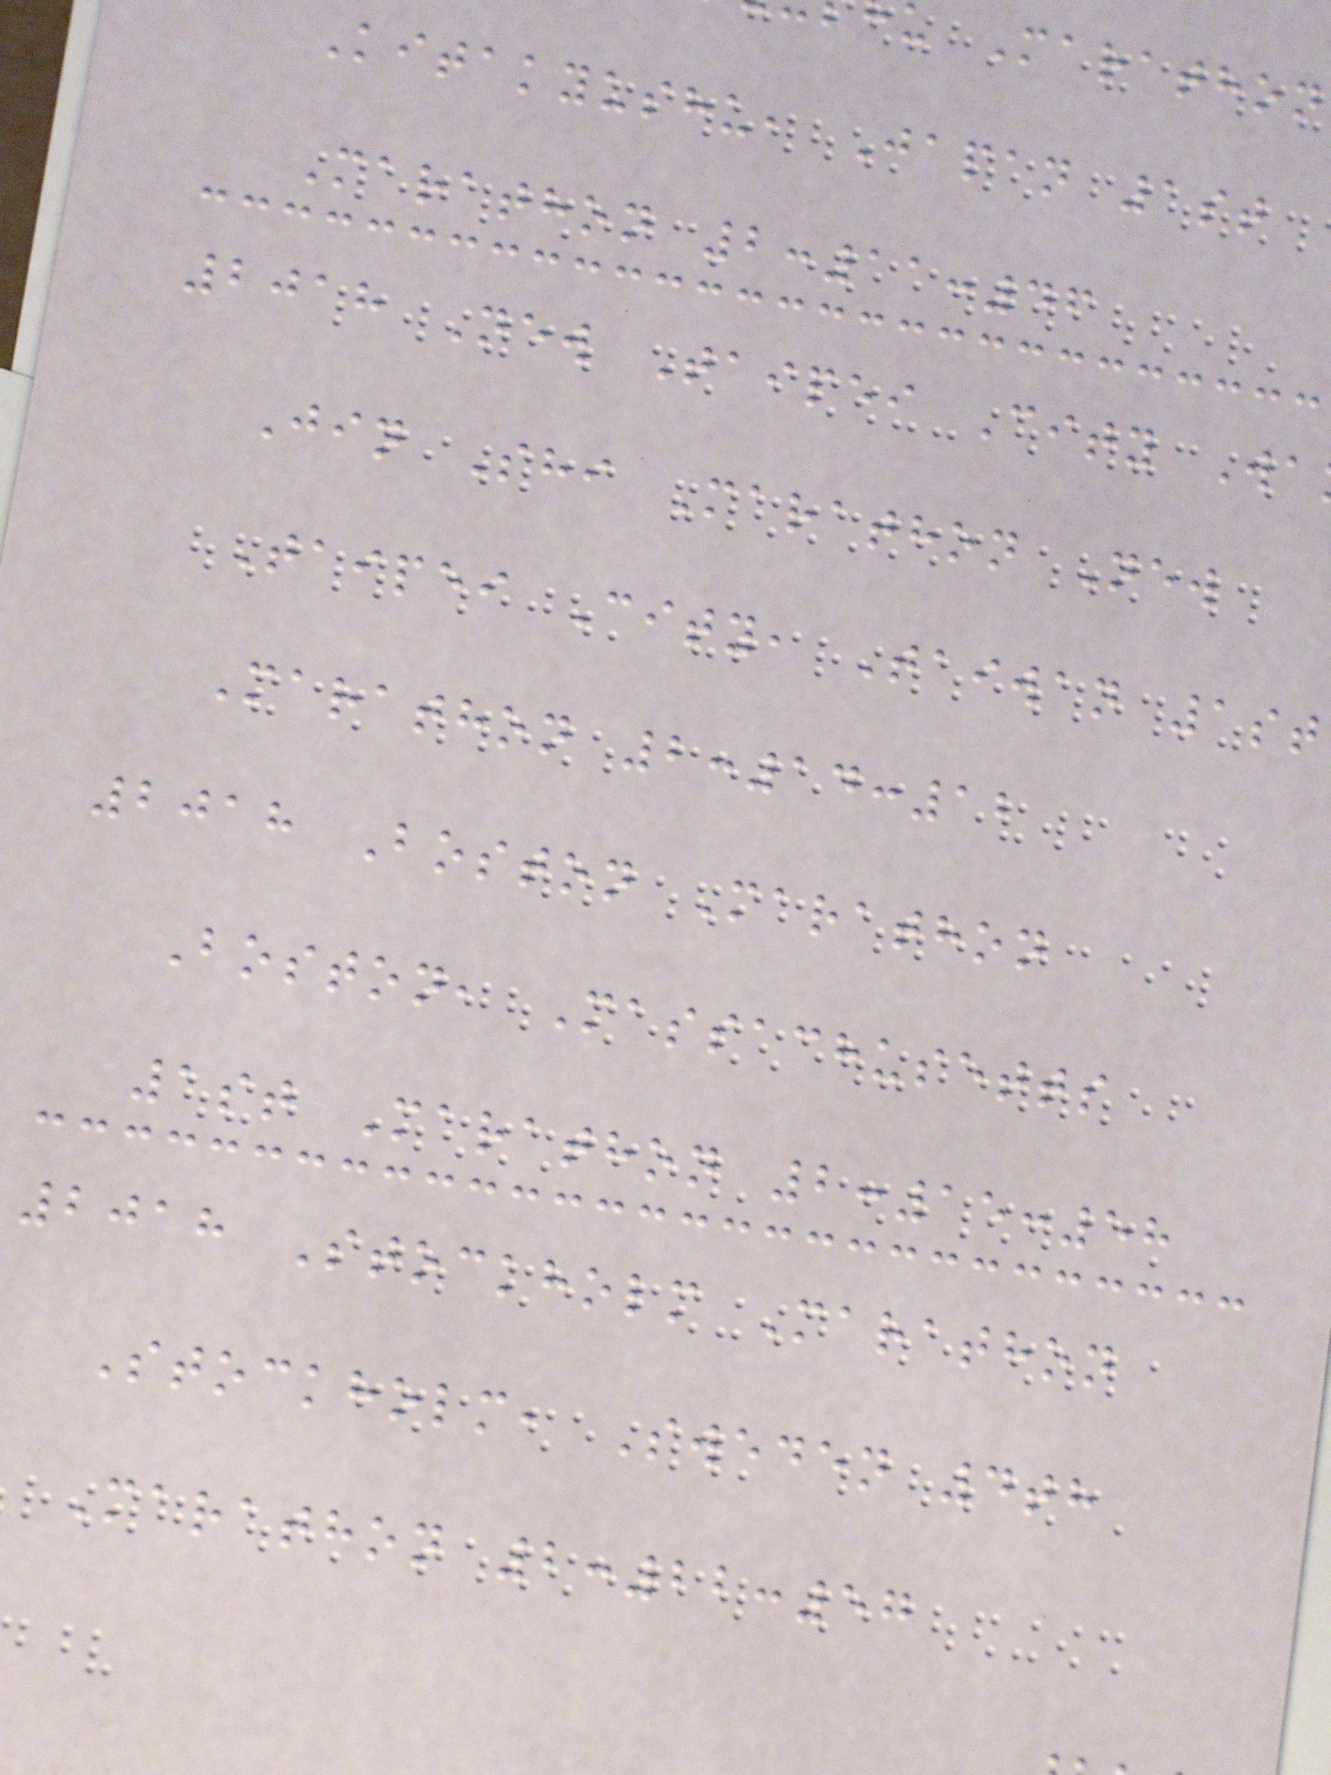u Marathon
Kitakyushu, Japan 1st
Marathon 2:11:46
2018 New Taipei City Wa
Jin Shi Marathon New
Taipei City, Taiwan 1st
Marathon 2:14:12
2018 Boston Marathon
Boston, Massachusetts
1st Marathon 2:15:58
2018 Stockholm Marathon
Stockholm, Sweden 4th
Marathon 2:22:57
